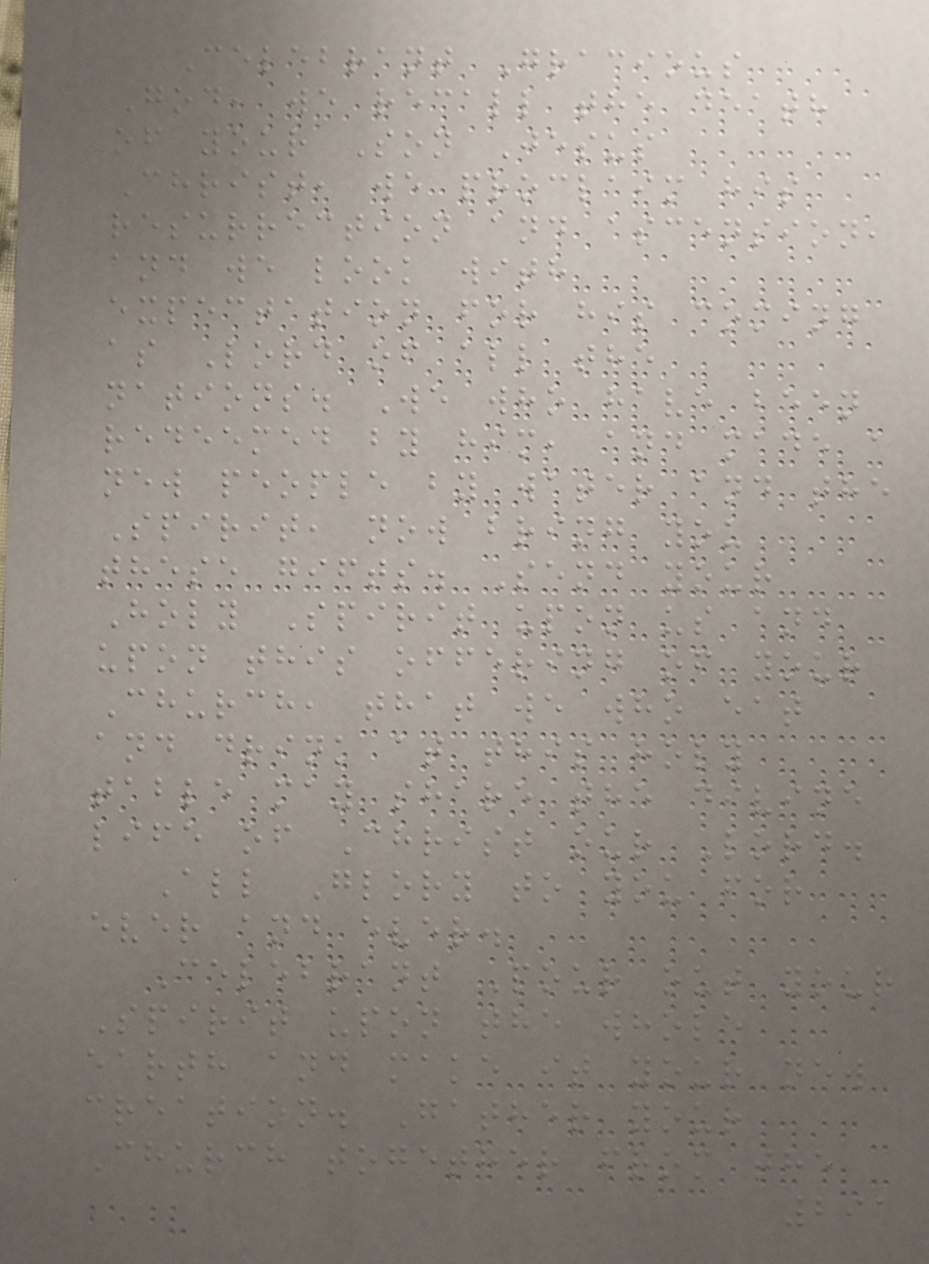Celebrant Gracious
God, we recall the death
of your Son Jesus
Christ, we proclaim his
resurrection and ascension,
and we look with
expectation for his coming
as Lord of all the
nations. We who have been
redeemed by him, and made a
new people by water and the
Spirit, now bring you
these gifts. Send your
Holy Spirit upon us and
upon this offering of your
Church, that we who eat
and drink at this holy
table may share the divine
life of Christ our Lord.
All Glory to you for
ever and ever.
Celebrant Pour out your
Spirit upon the whole
earth and make it your new
creation. Gather your
Church together from the
291
